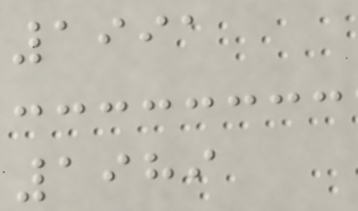1991
1989
